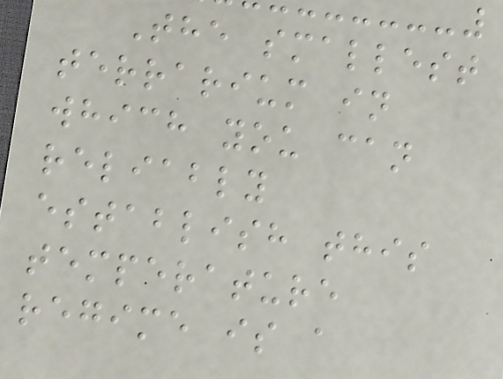The smallest
terrarium in
which you can
reliably
establish this
temperature
regime is a
